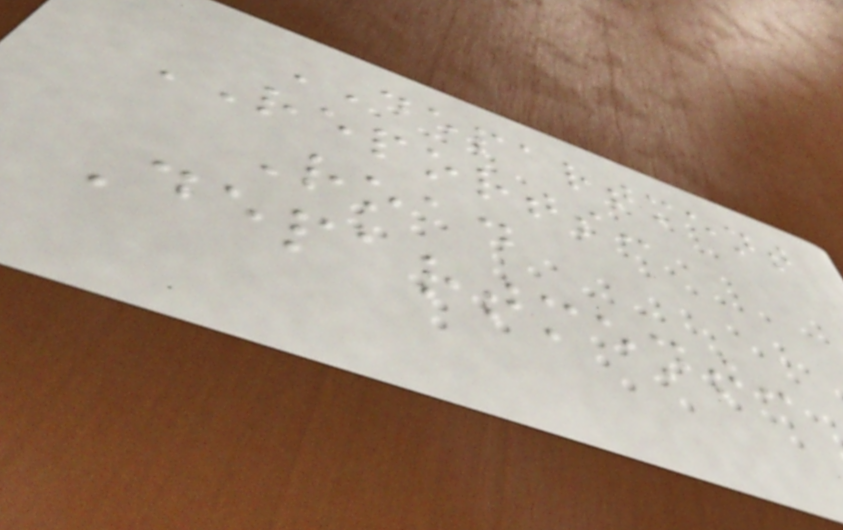DEPARTMENT
REPORTS:
Road
Department:
